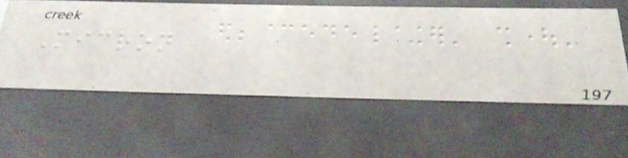Micron
